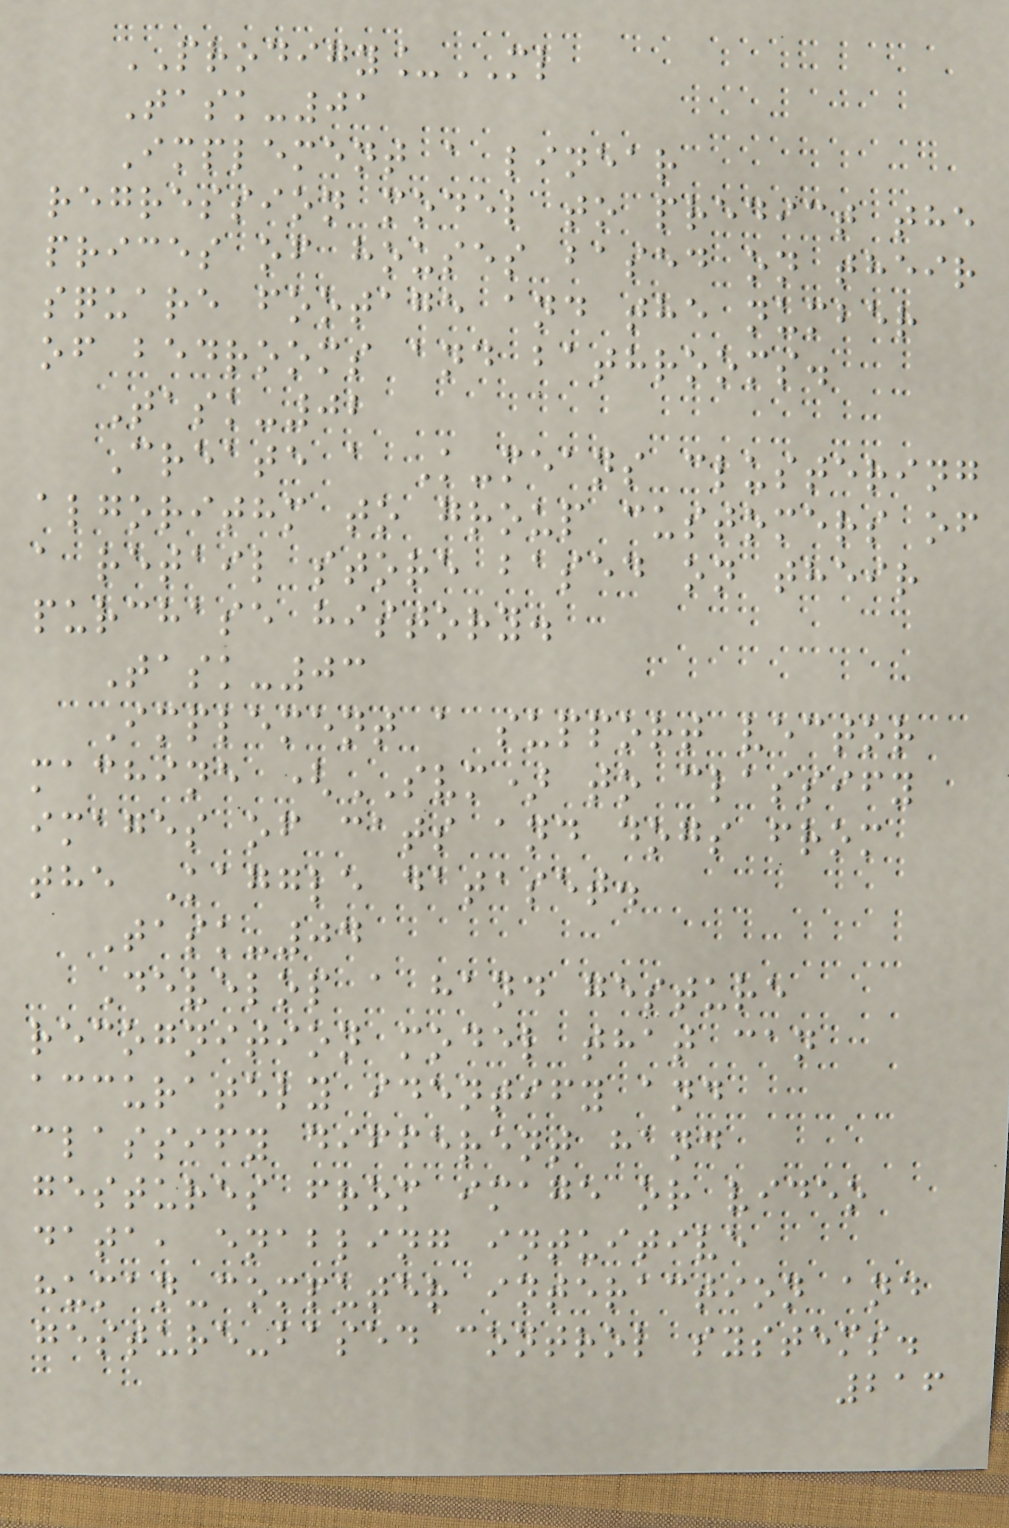PRODIGY_ML
Task-01
Implement a linear
regression model to predict the
prices of houses based on their
square footage and the number
of bedrooms and bathrooms.
Task-02
Create a K-means clustering
algorithm to group customers of
a retail store based on their
purchase history.
Task-03
Implement a support vector
machine (SVM) to classify
images of cats and dogs from
the Kaggle dataset.
Task-04
Develop a hand gesture
recognition model that can
accurately identify and
classify different hand
gestures from image or video
data, enabling intuitive
human-computer interaction and
gesture-based control systems.
216
